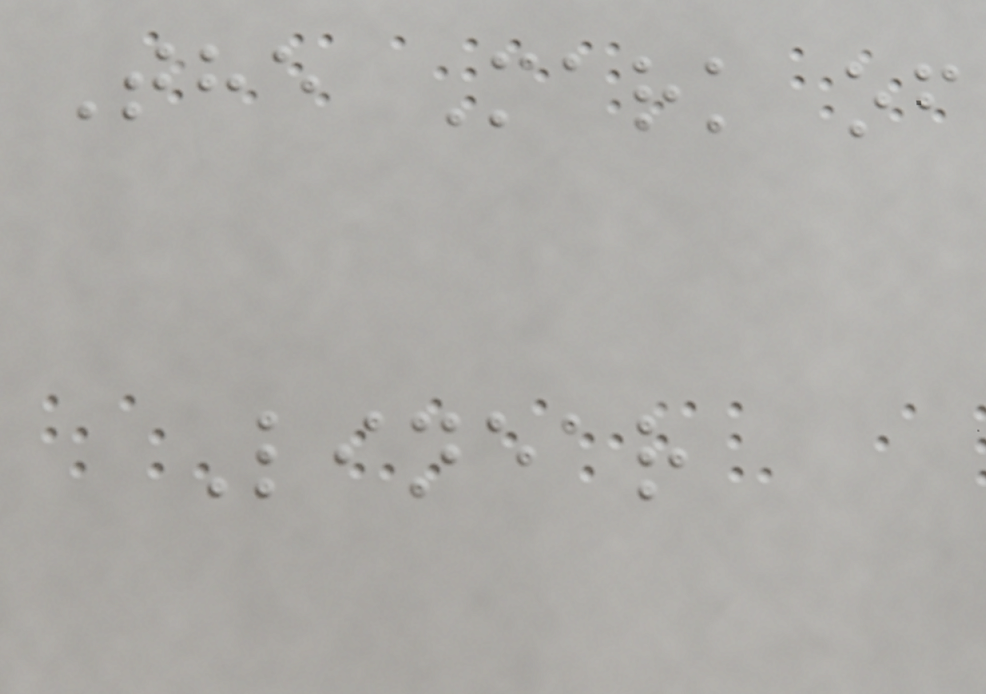The Mark of
Linear
